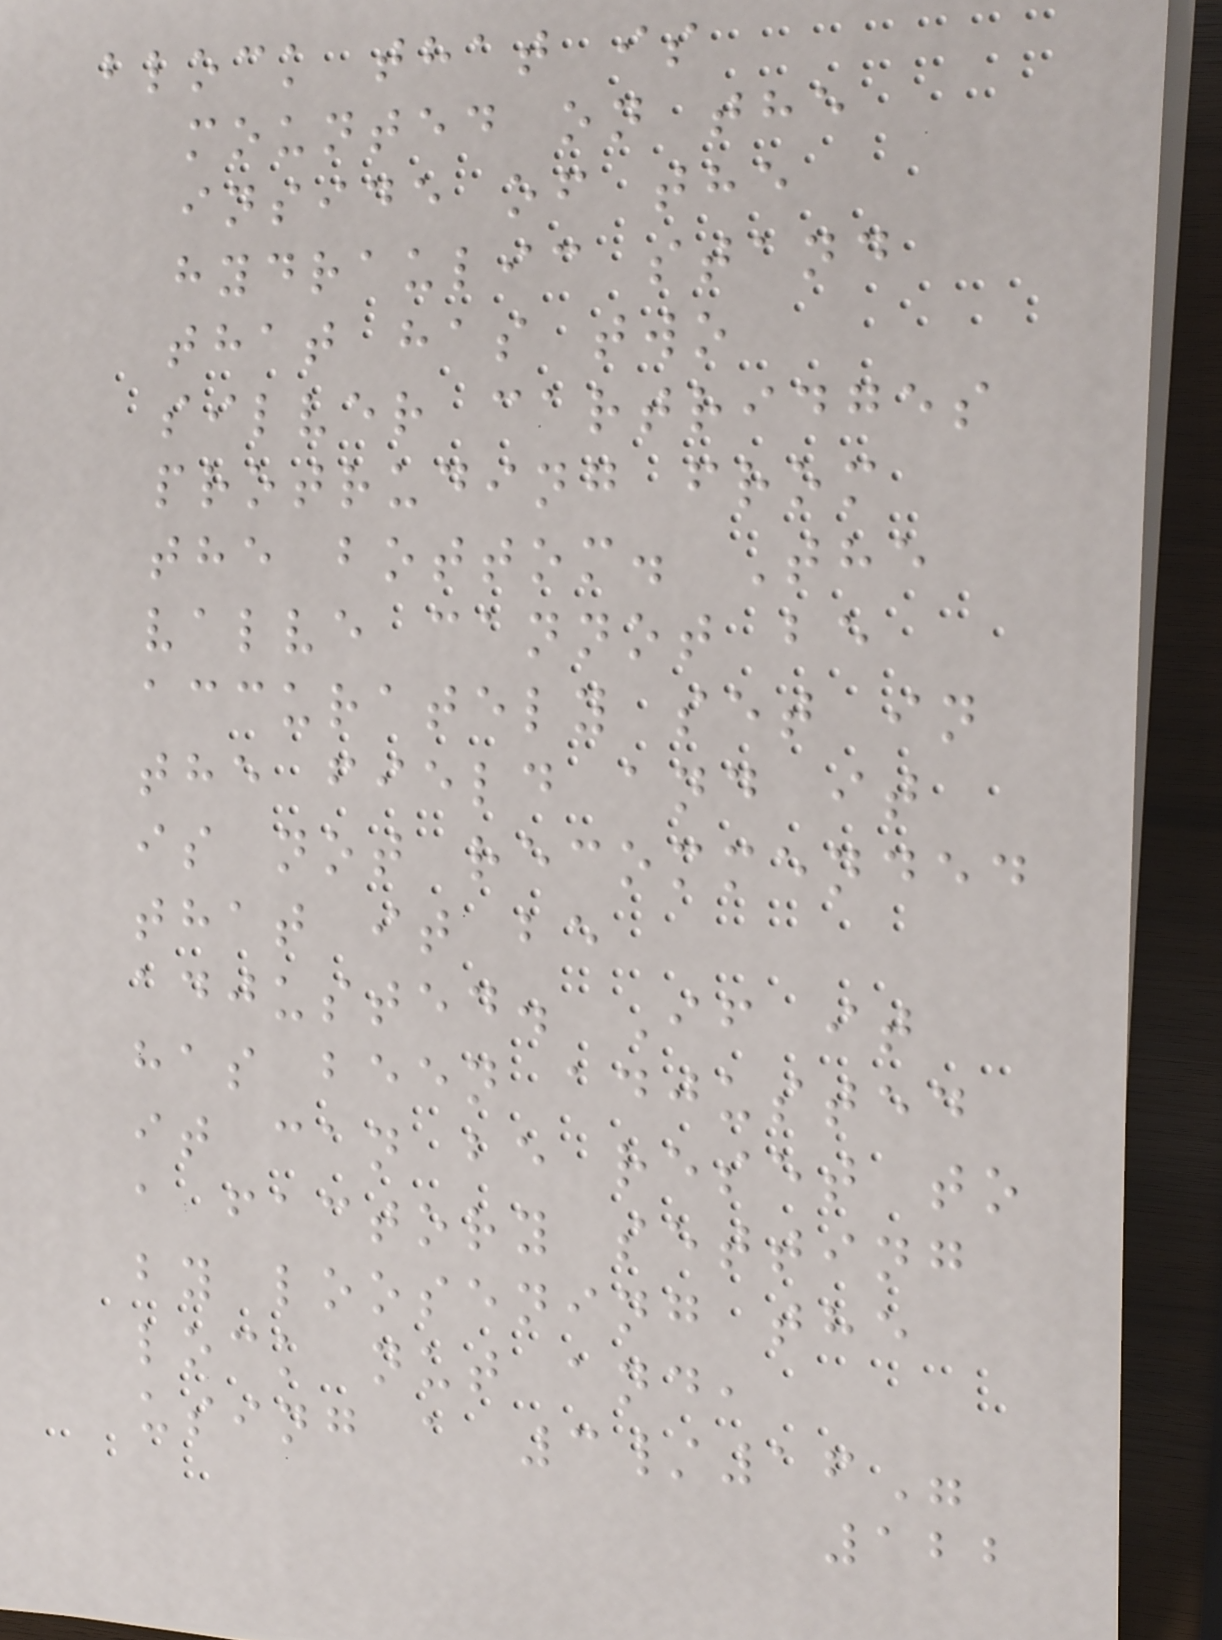block that is
mounted on the
inside of the
hydraulic stand
that has two
silver cartridges
protruding from
the bottom. The
valve cannot be
accurately set in
the field and it
is not recommended
that it be
adjusted. If it
has been adjusted
it can be reset to
a factory setting
by loosening the
lock nut and,
using a 3/16"
122
